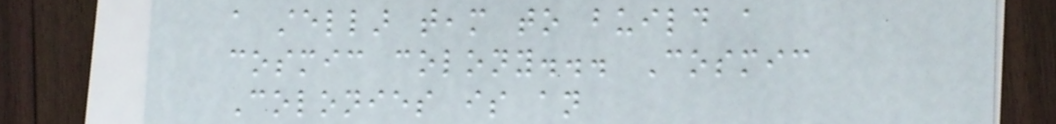a stellar team to build a
cosmic colony... Cosmic
Colonies is an
